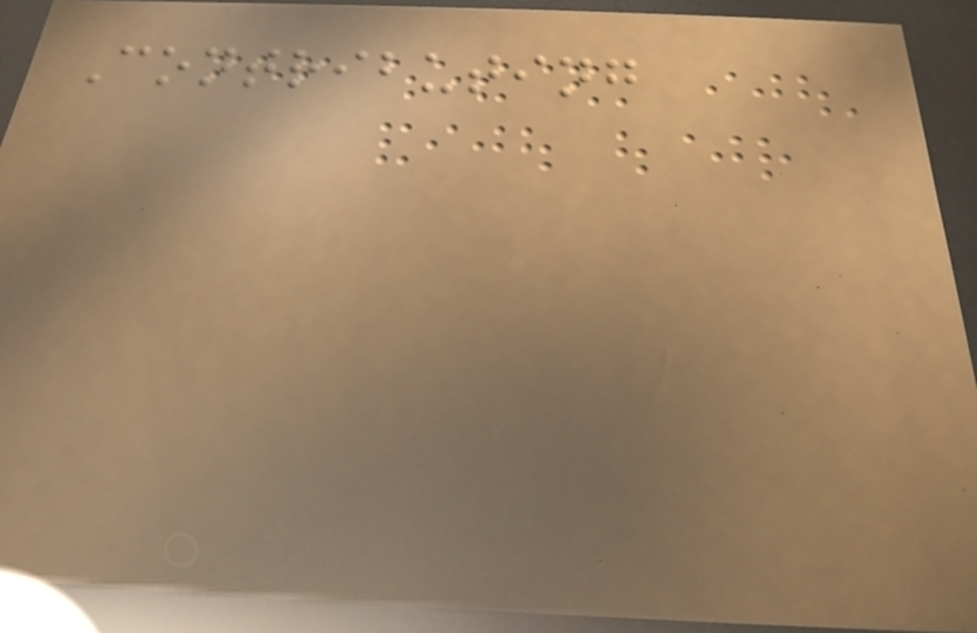Contributing
